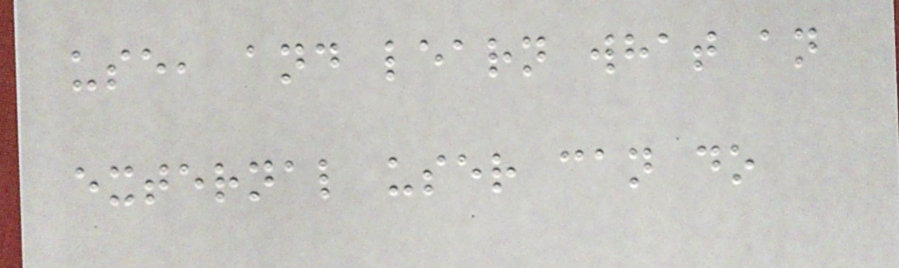use, and learn what an
external user can do
